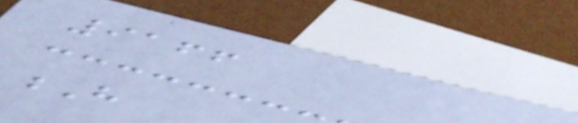9166
H
